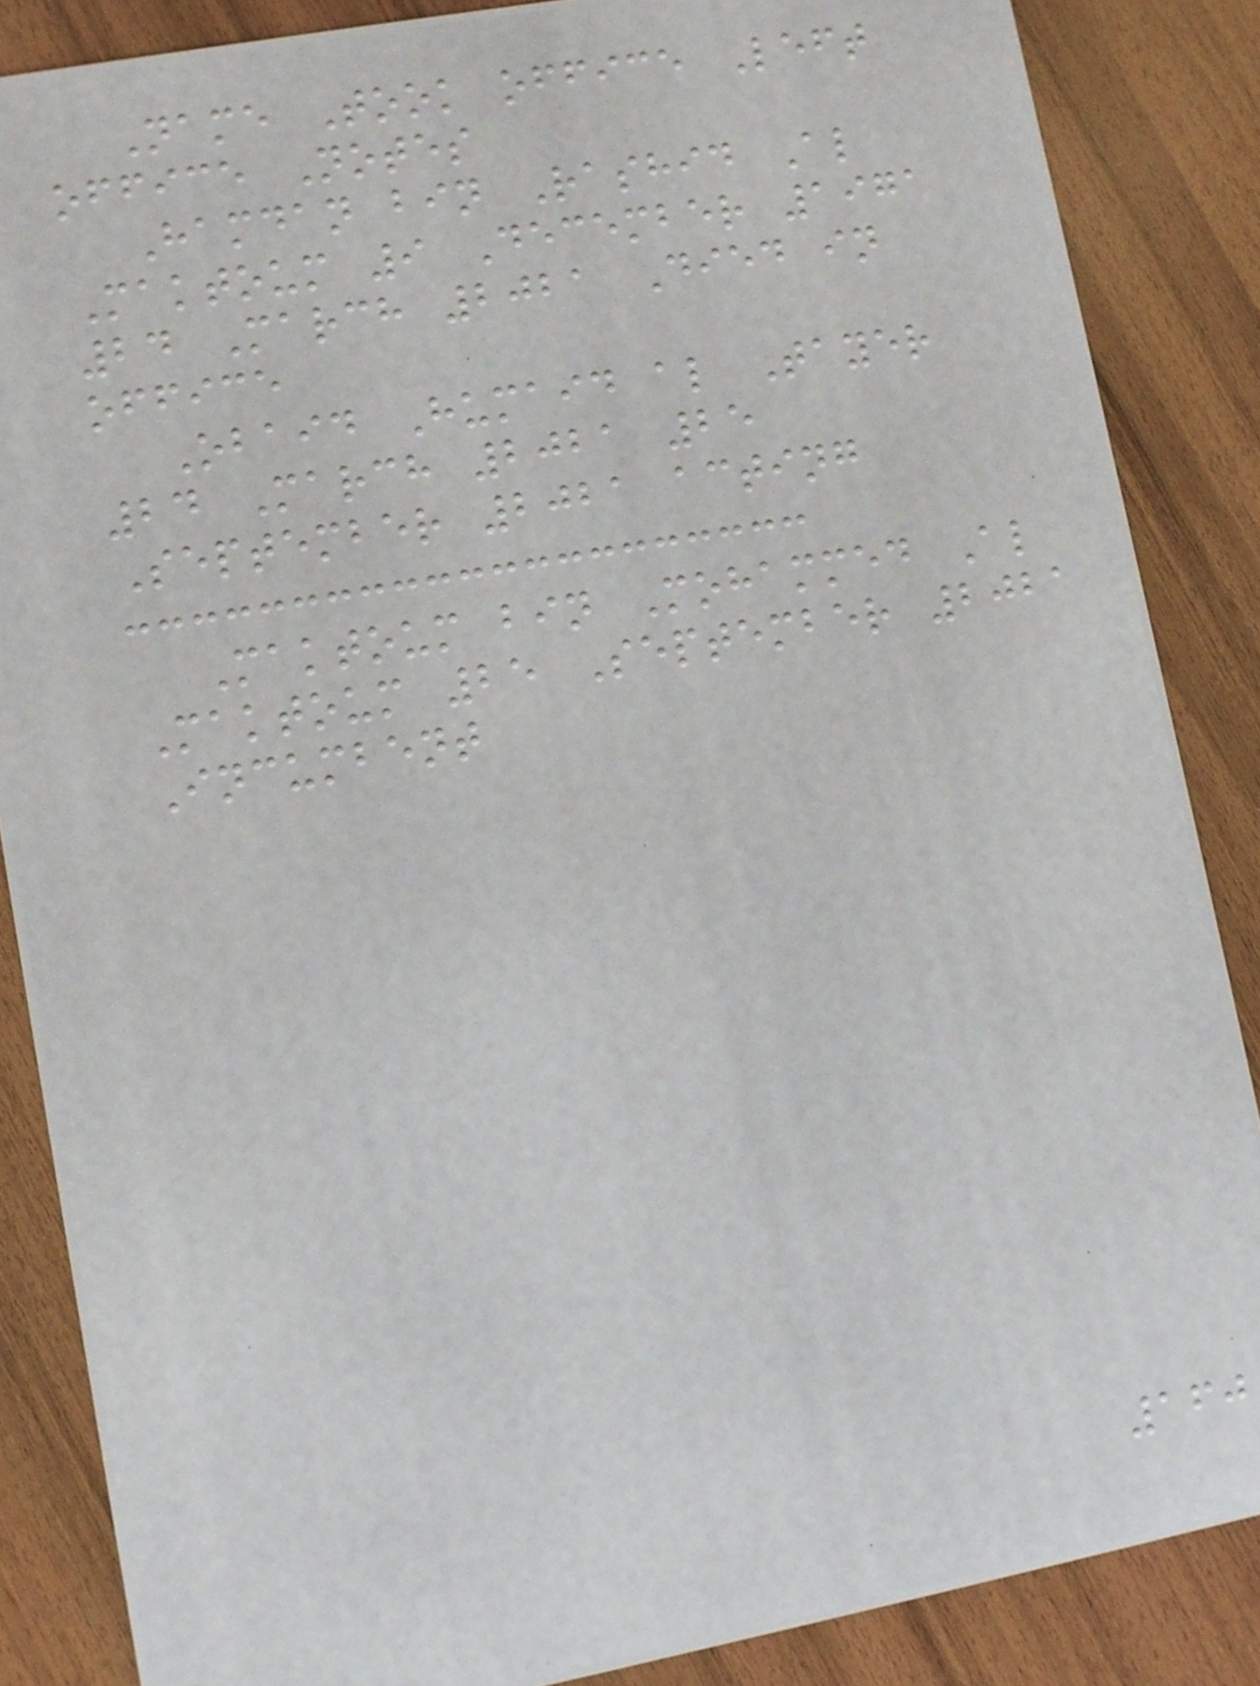Name Took office Left
office Notes
Hamdan bin Rashid Al
Maktoum 9 December 1971
24 March 2021 Died in
office
Obaid Humaid al Tayer
24 March 2021 25
September 2021 acting
Maktoum bin Mohammed Al
Maktoum 25 September 2021
Incumbent
160
